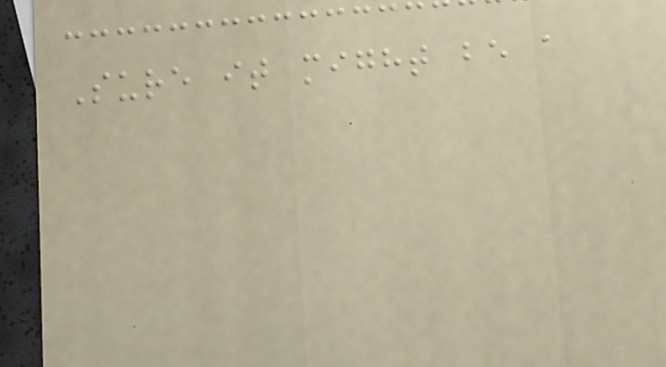Sure it might be a
